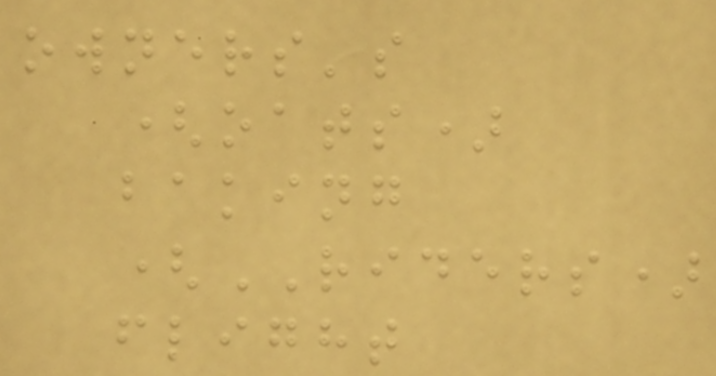owners's
(oats)
baking
(RIDERS)
flight
